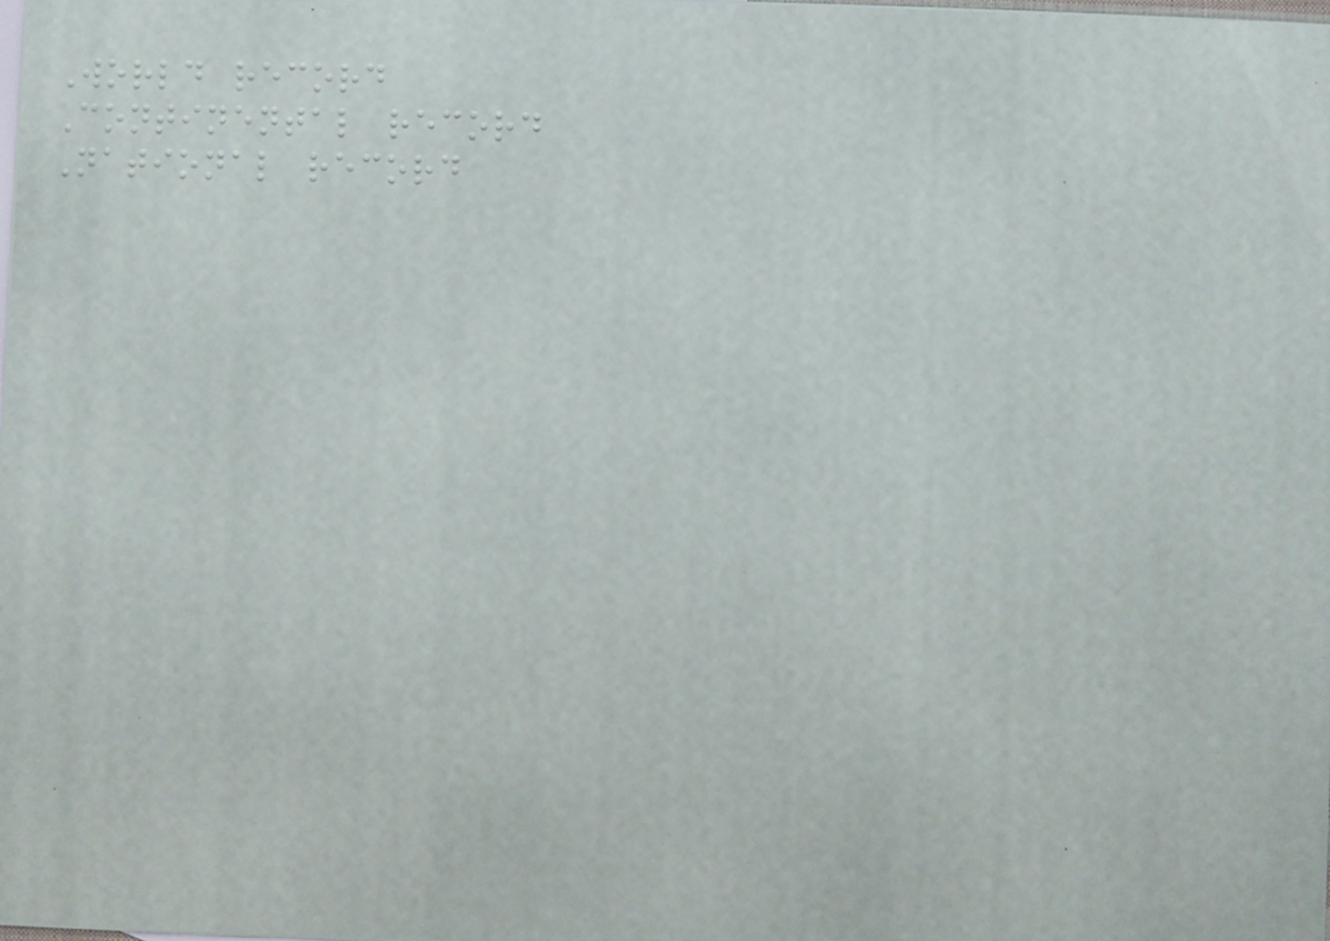World record
Continental record
National record
